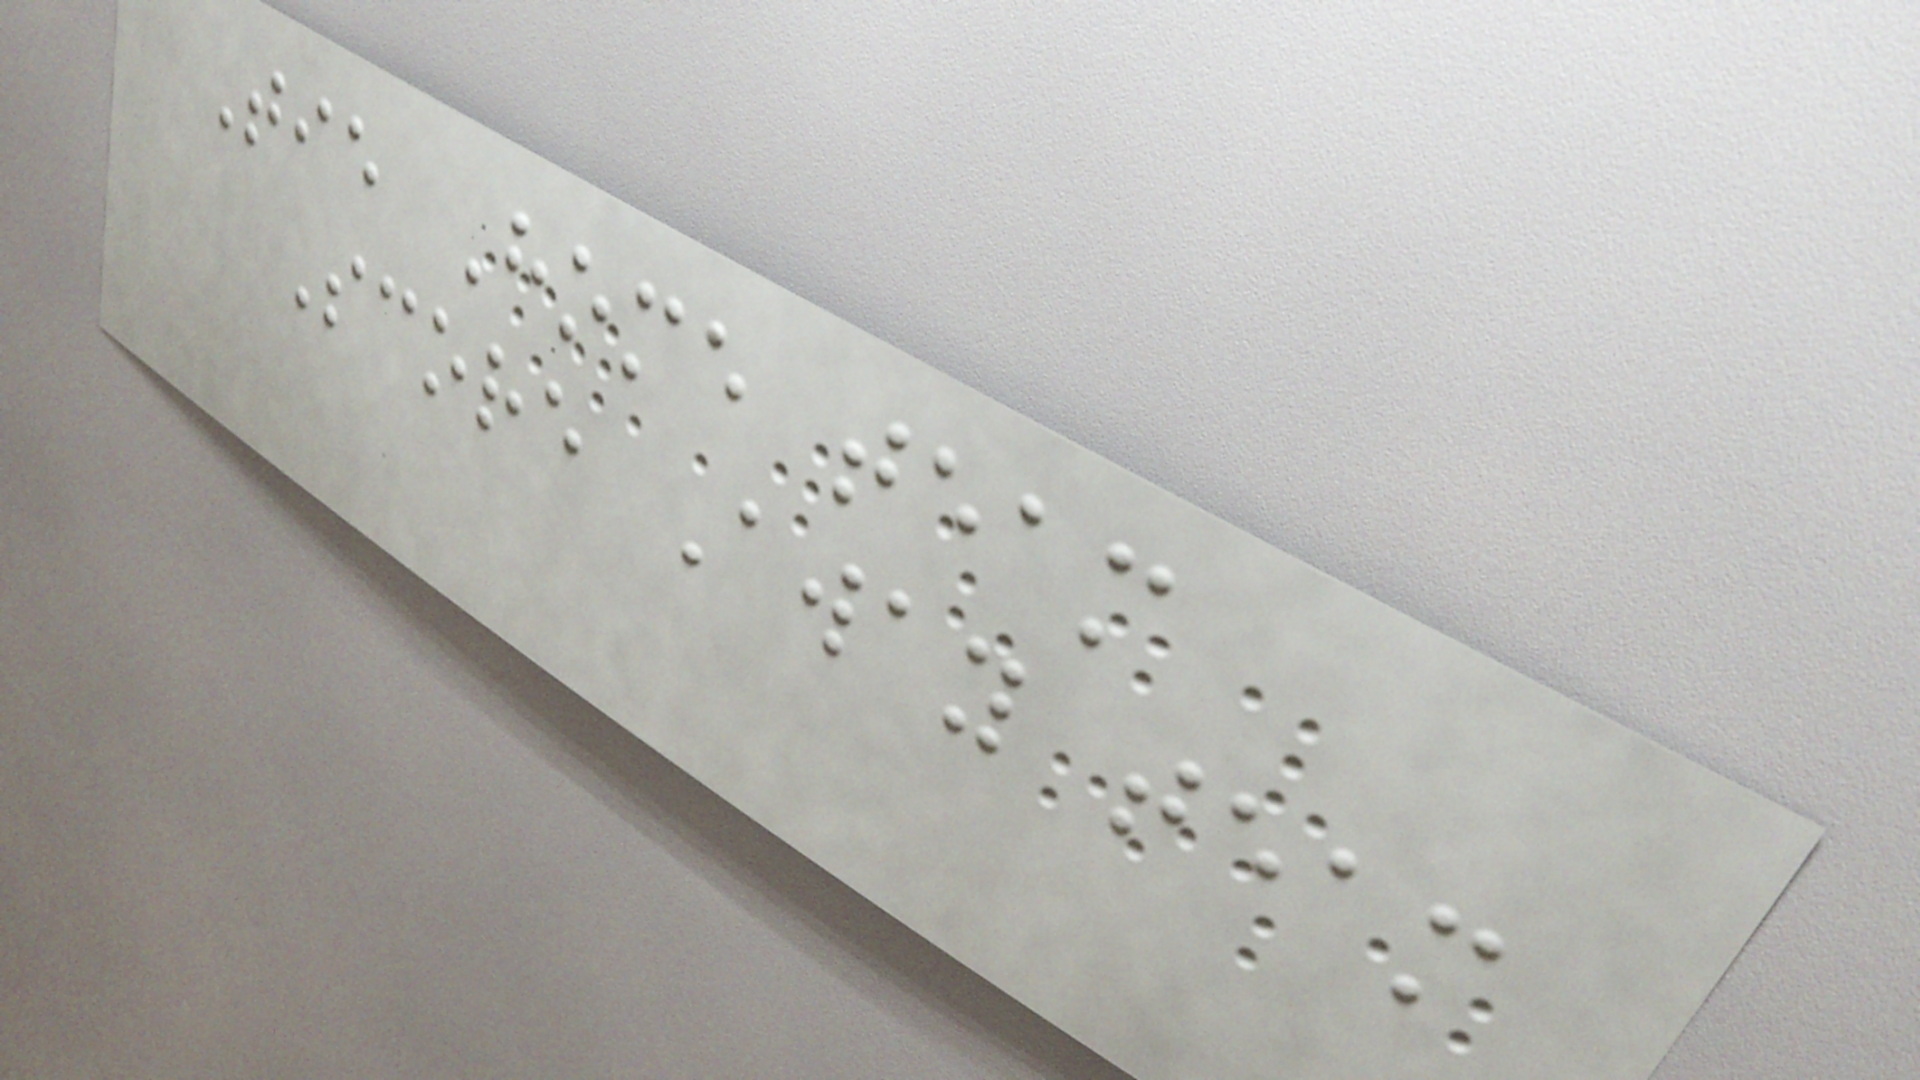Tie Home team
Score Away team
